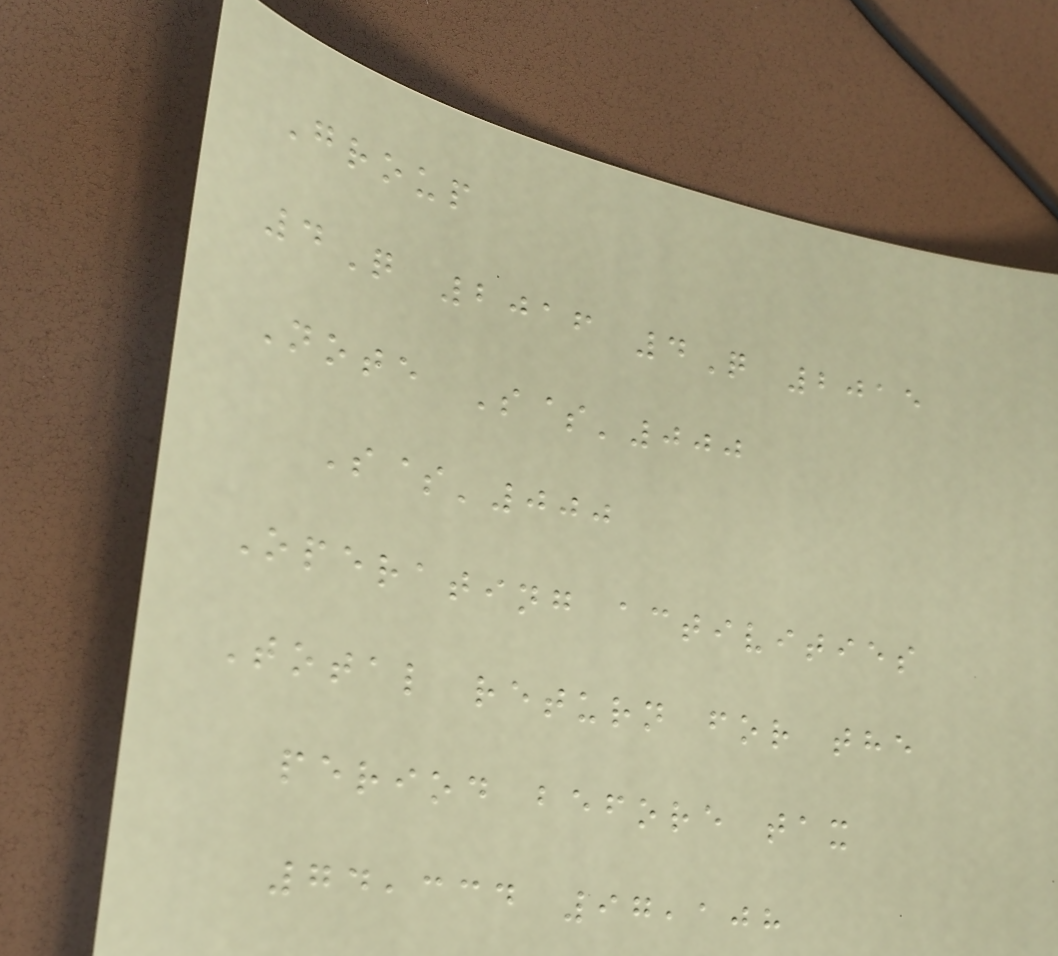Group
4Q 2016 4Q 2015
Note S$'000
S$'000
Operating activities
Total return for the
period before tax
74,334 97,108
